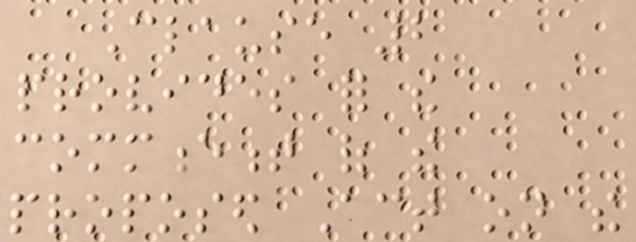Clause 2
provides for the
commencement of the
proposed Act on the
